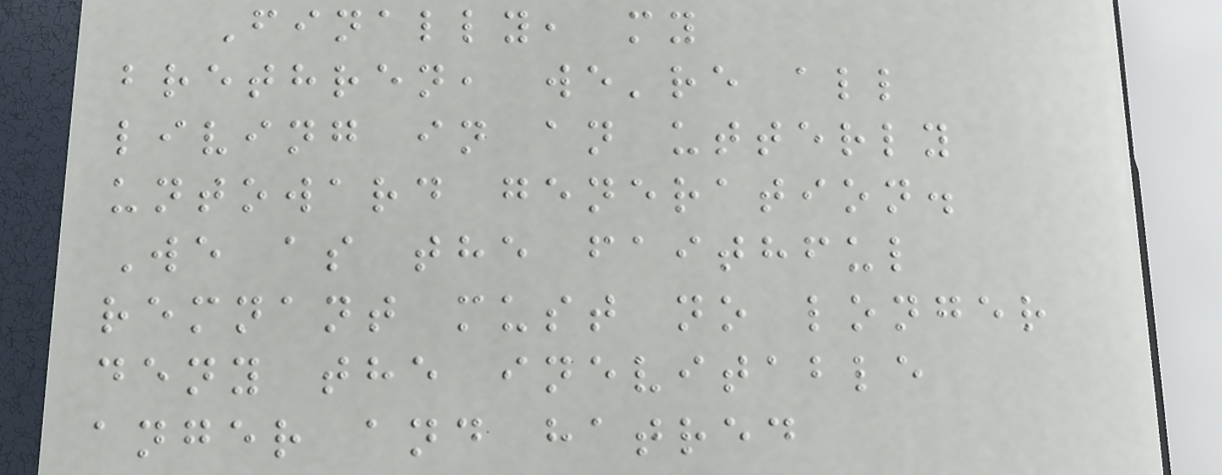Finally, my
brethren, we're all
living in an utterly
untoward generation.
We as the faithful
remnant must no longer
deny the inevitable
anger and hatred
